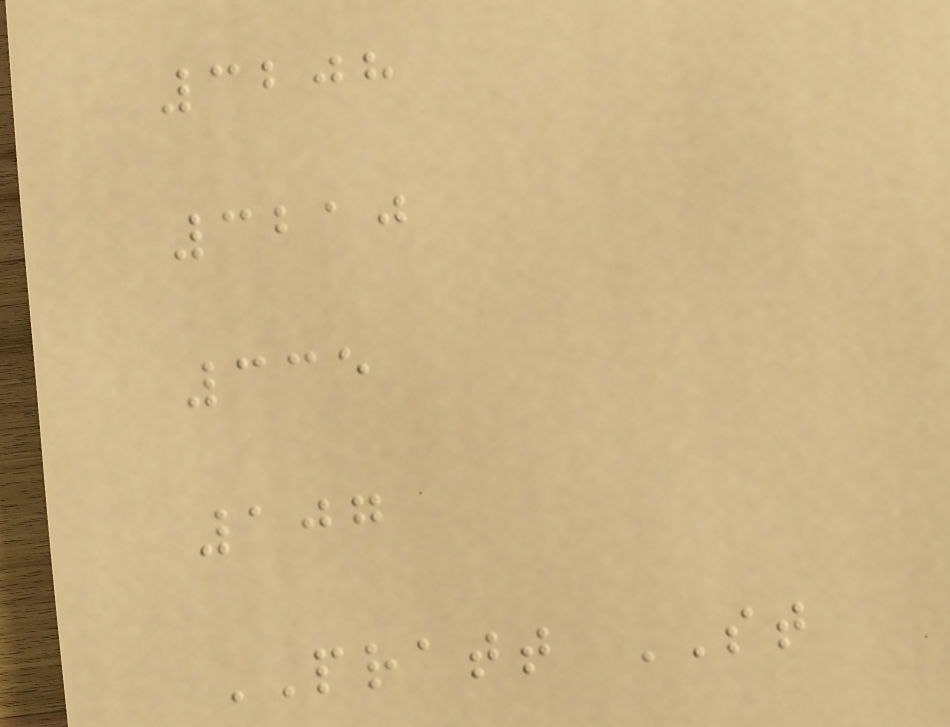3208
3210
335
107
PRATT ST
